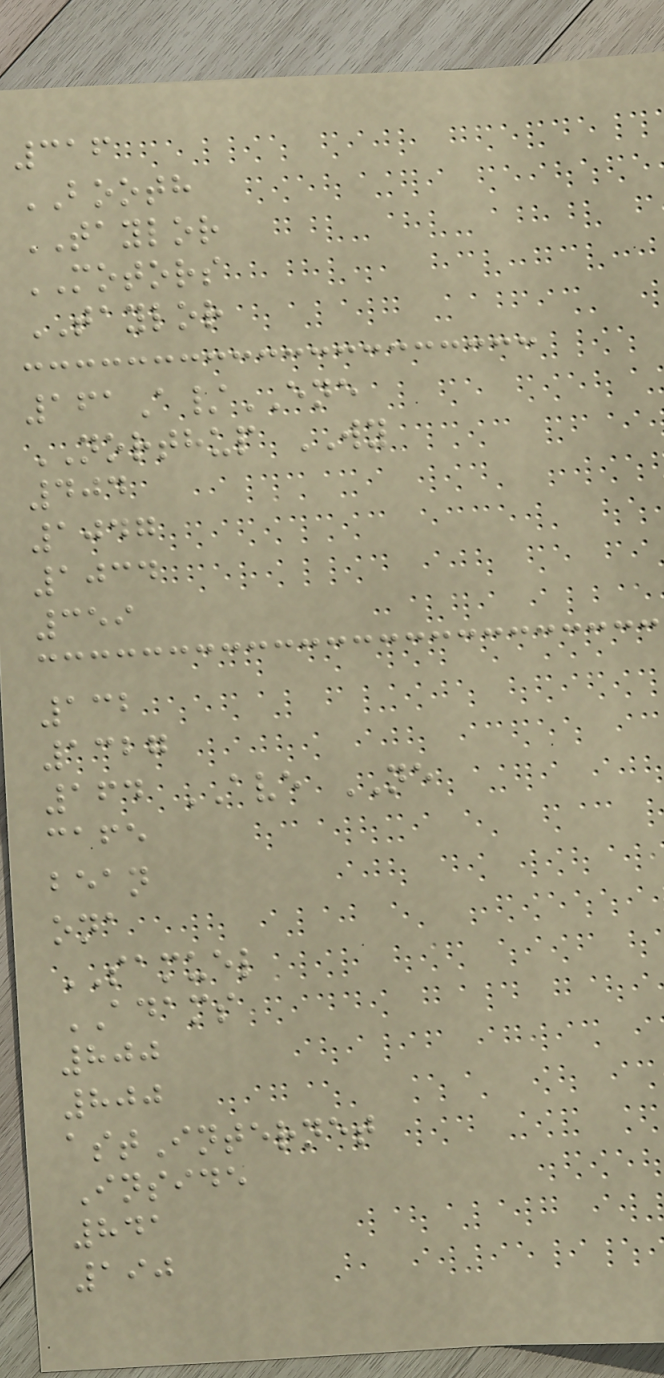316
BOOTH
TAYLOR
MOTORS
TAYLOR
161A/ENE
NORTHUP WY
404
1047
1034
359
132
1327
164 AVE NE
cafe
bean
ona
SAMUEL
ADAMS
800
800
astInternet
Inside
841
190
